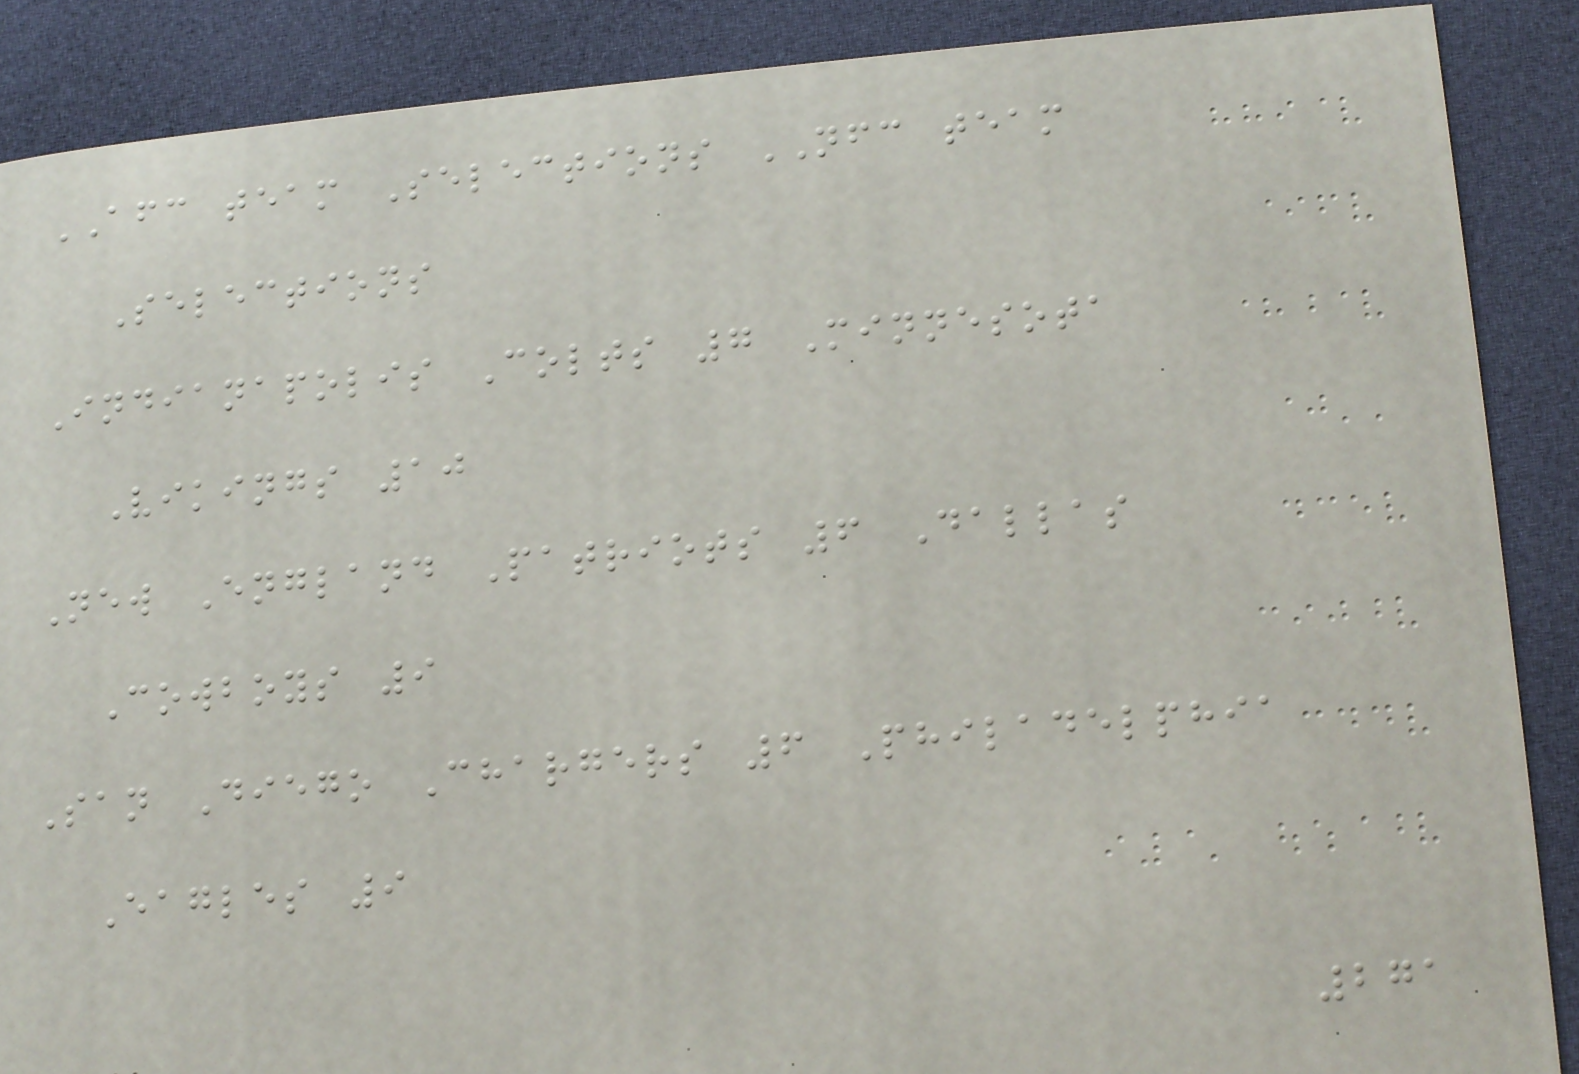AFC team Selections NFC team
Selections
Indianapolis Colts 7 Minnesota
Vikings 10
New England Patriots 6 Dallas
Cowboys 9
San Diego Chargers 6 Philadelphia
Eagles 9
271
